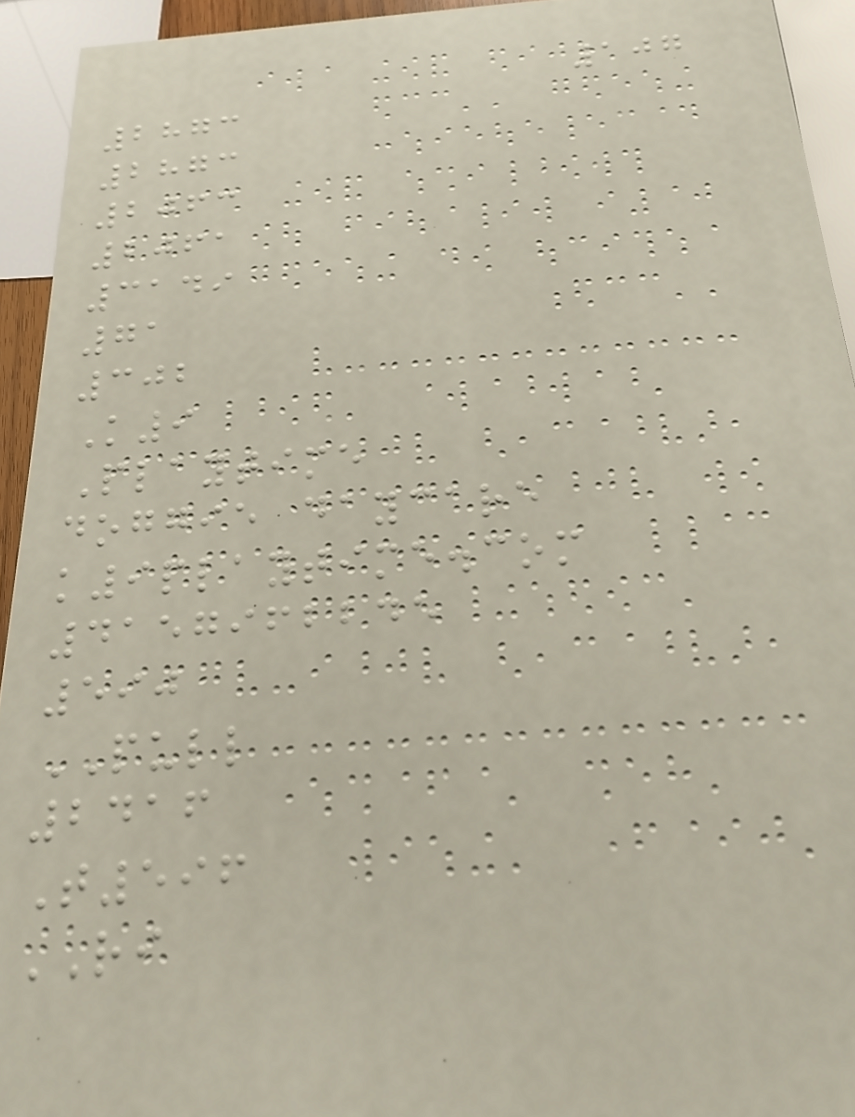107
2873
2873
2063
2061
3149
71
302
K9
Playtime
doggie daycare
k9playtime.com
4157962245
590
PULL
2416
T596
RI
